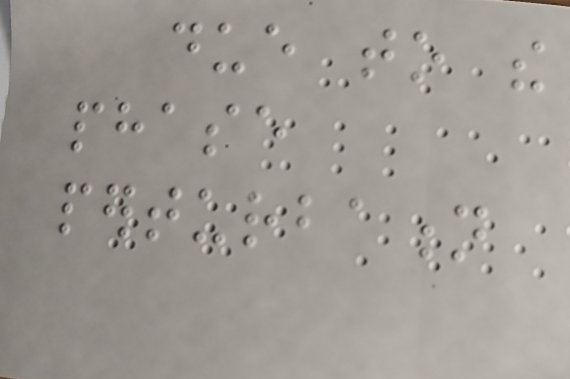due to the
phase
perturbation
